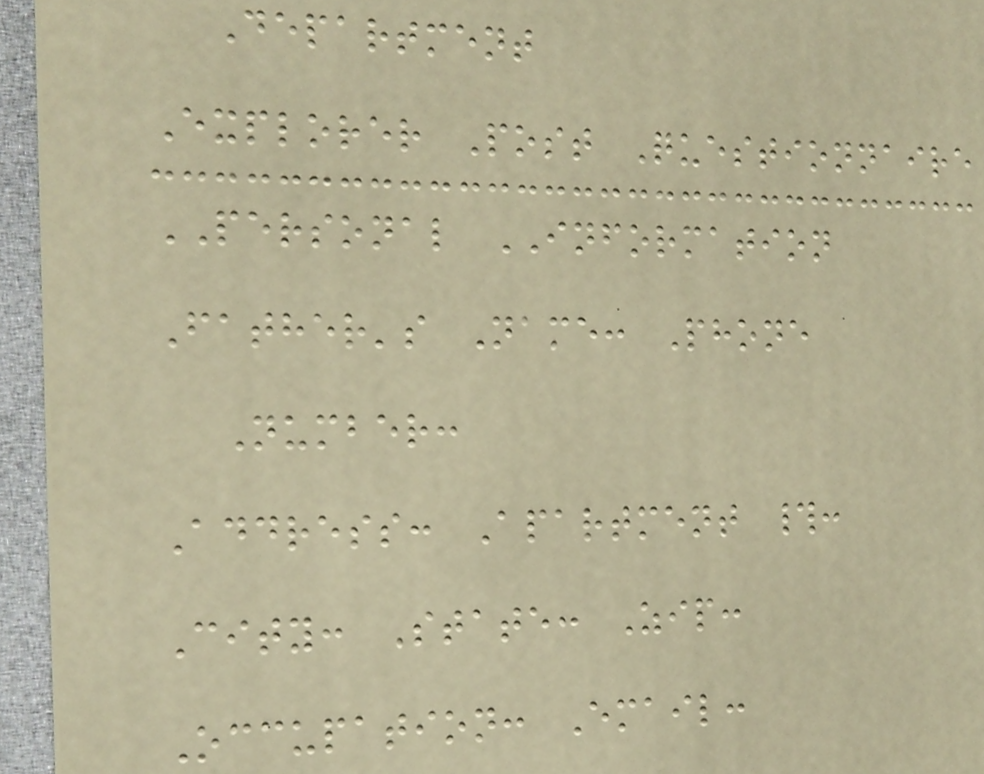Department
Explorer Post Questionnaire
PERSONAL INFORMATION
Father's Name: Phone
Number:
Address: Apartment #:
City: State: Zip:
Occupation: Email:
